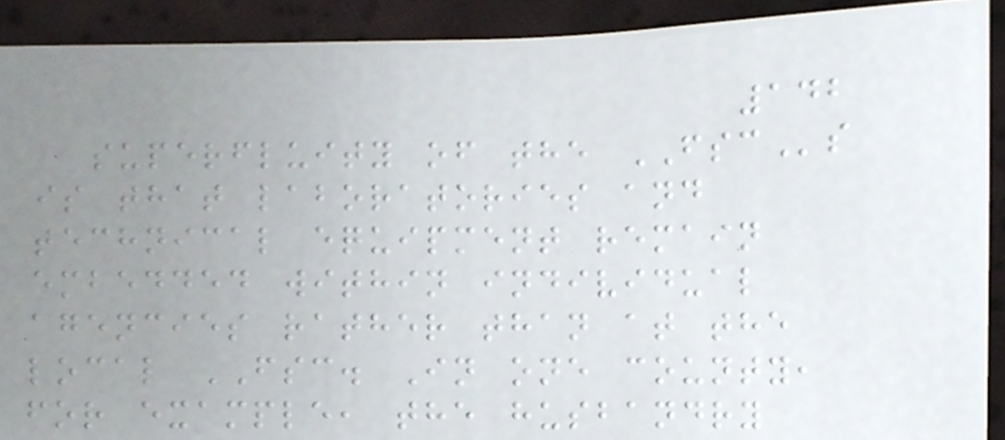142
superfluity of the FSCs
is that laboratories and
technical equipment remain
embedded within individual
agencies rather than at the
local FSC. In one county,
for example, the husbandry
